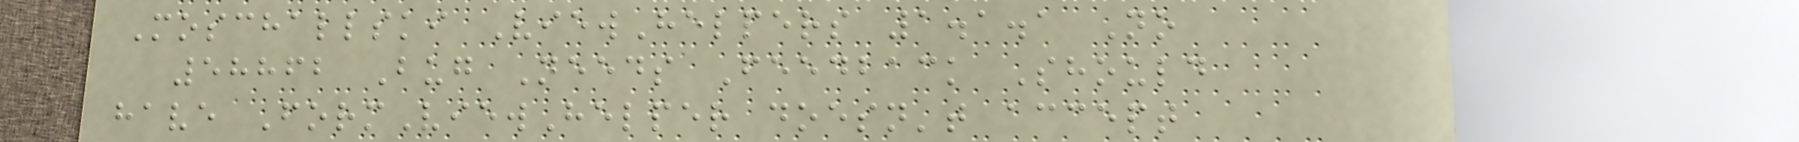Moschallski ViewHelpers 1.1.1 No
58862 Bug Needs Feedback Should
have FormViewHelper doesn't accept
